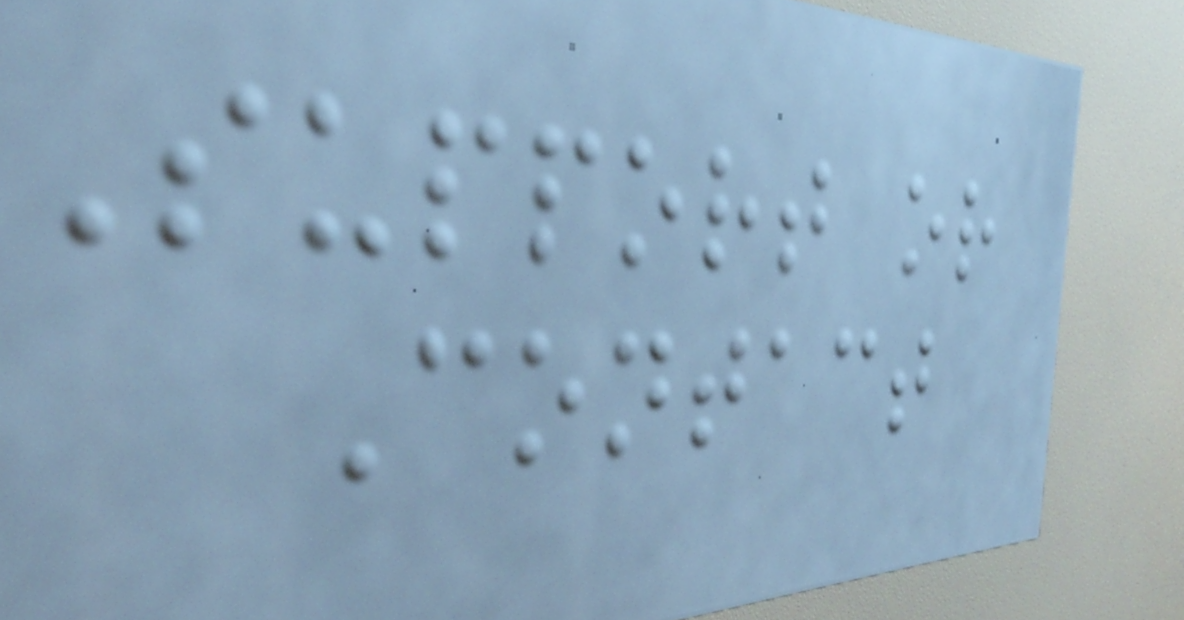Support or
Contact
